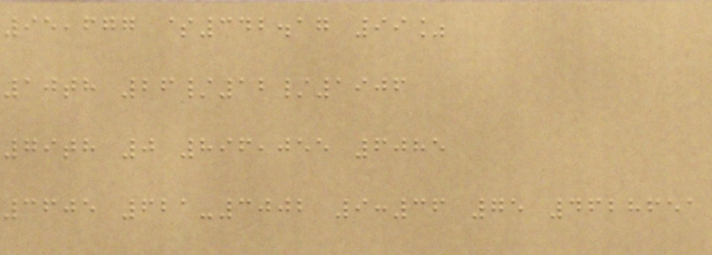95,677 $342.17 99%
10th 26/12/1906
79th 0 896,055 6085
3605 621-3002 9:36 75 4628651
